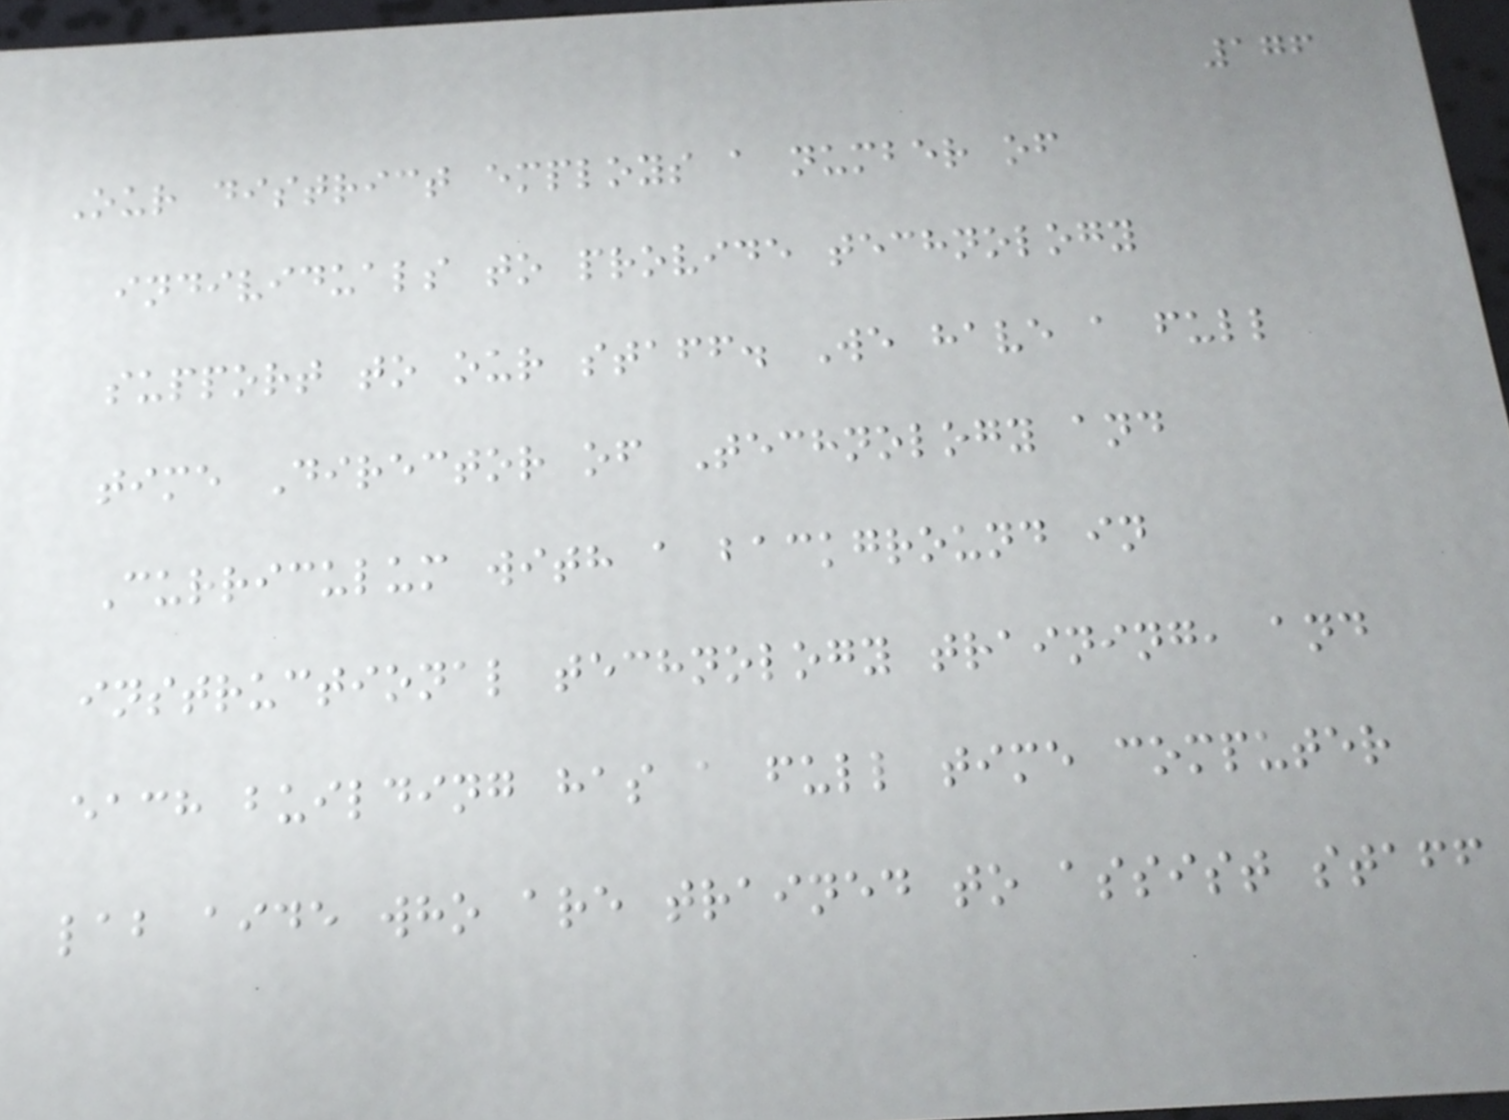176
Our district employs a number of
individuals to provide technology
support to our staff. We have a full
time Director of Technology and
Curriculum with a background in
instructional technology training, and
each building has a full time computer
lab aide who are trained to assist staff
